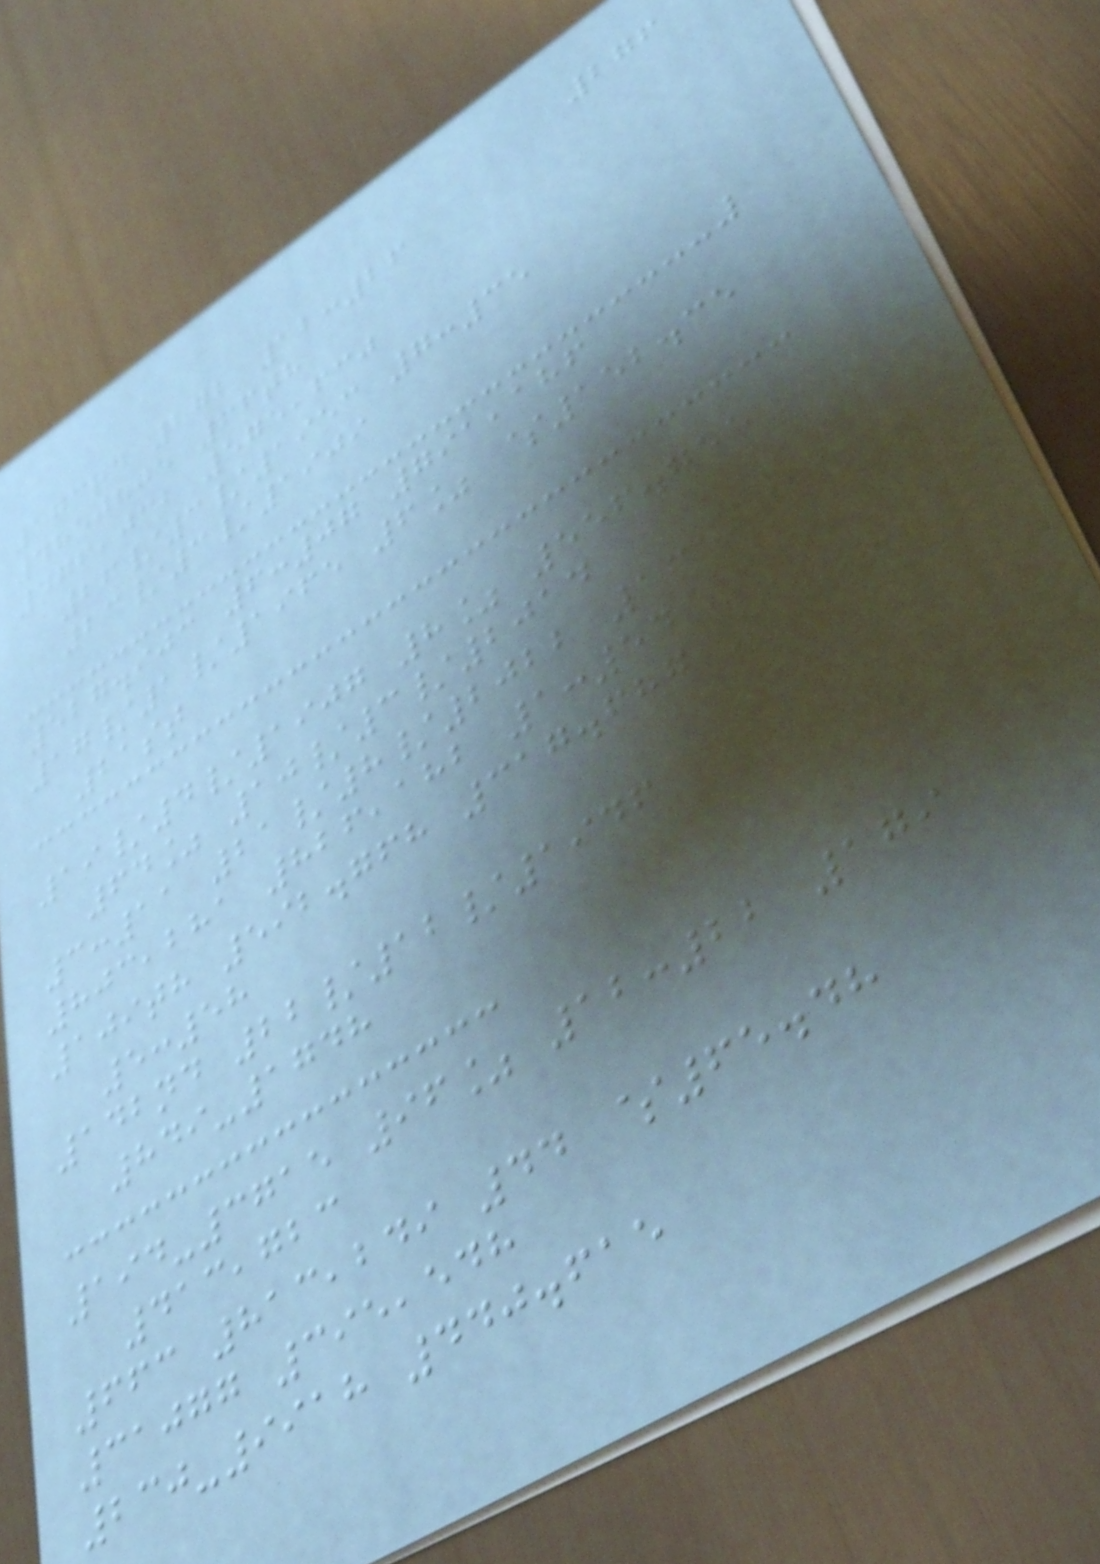276
173rd 272 12:26
4850805 66th
476,032 575,630
26/3/1953 7:35
23/3/1909
527.903 6:07 791,186
17/1/1965 6% $152.35
21st
19/4/1907 8% 556.755
64% 10/3/2014
3:11 21/8/2022 165.411
803,281 826,182 1:54
109th 592.768 317.687 11th
5:58
142nd 22/12/1946
849-1748
194-3715 96% 12:22 179
413,723
663 813,249 44 $65.48
31077 395,548
230-9918 440.615
